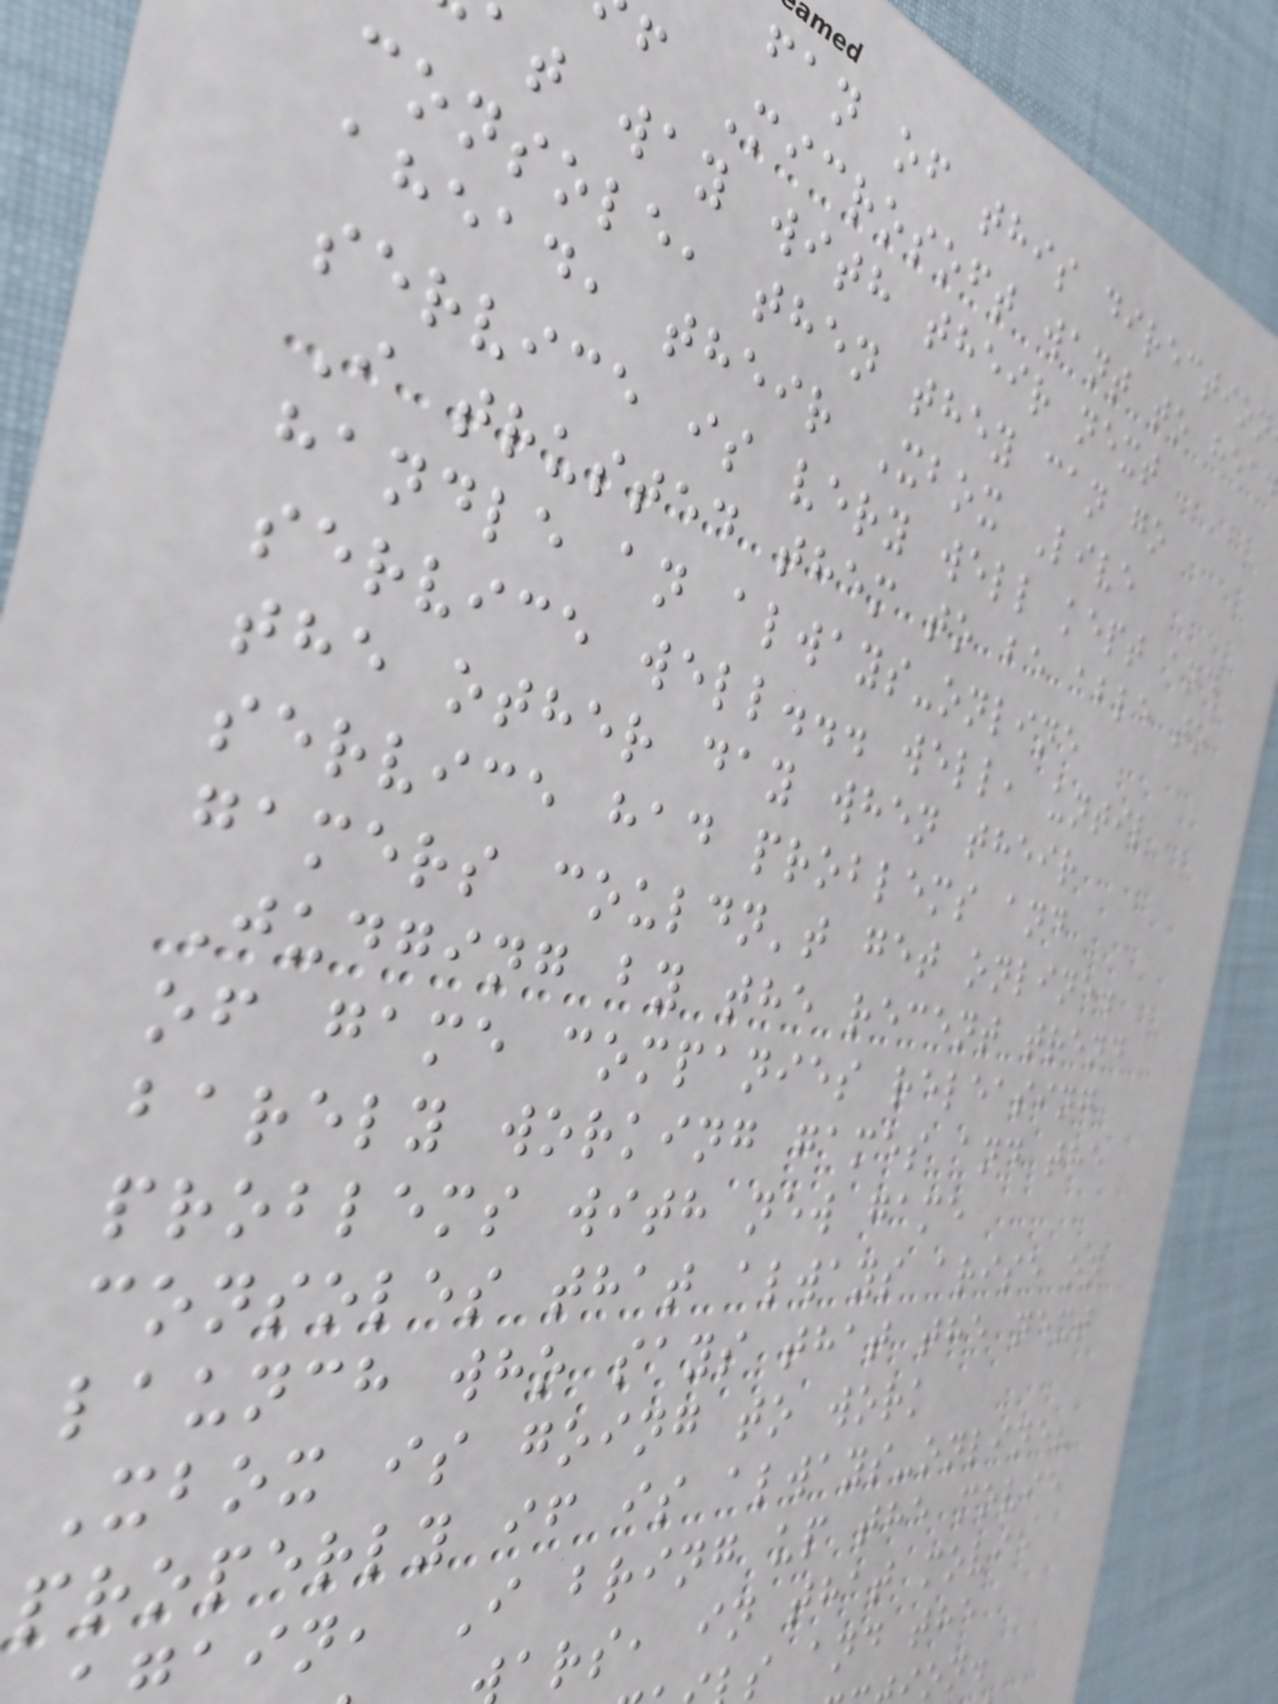fan of this direction
f Microsoft want to head
at way with their next
console, then they can go
ahead, their Xbox Live
service is very well kept and
I trusted them to be able to
handle an always-online
service well... well, until
the other day when their
service had problems and
gamers couldn't get online.
Judging by the recent trend
of game companies releasing
barely working games and the
problems with new game
consoles that always arise on
launch who says that the next
Xbox is going to work
properly if is always-online?
ain, I bring up the movie
ars, in that movie
s and the
